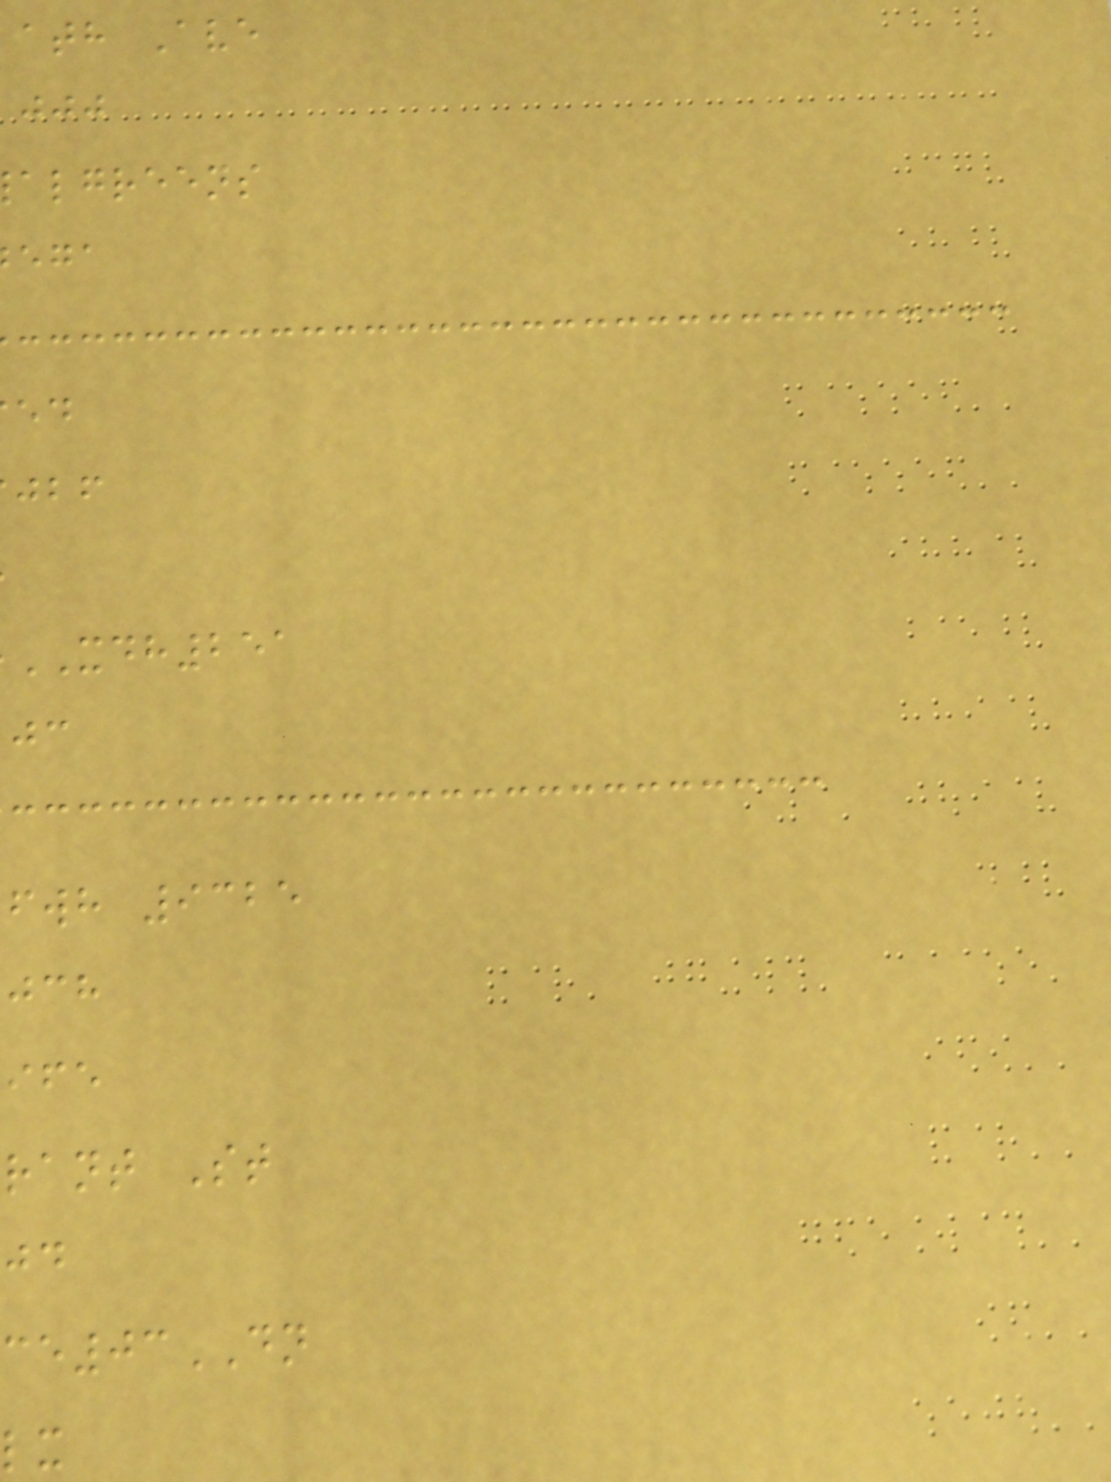ath Ave
algreens
XDH251
fwh 9325
rant St
03DN
